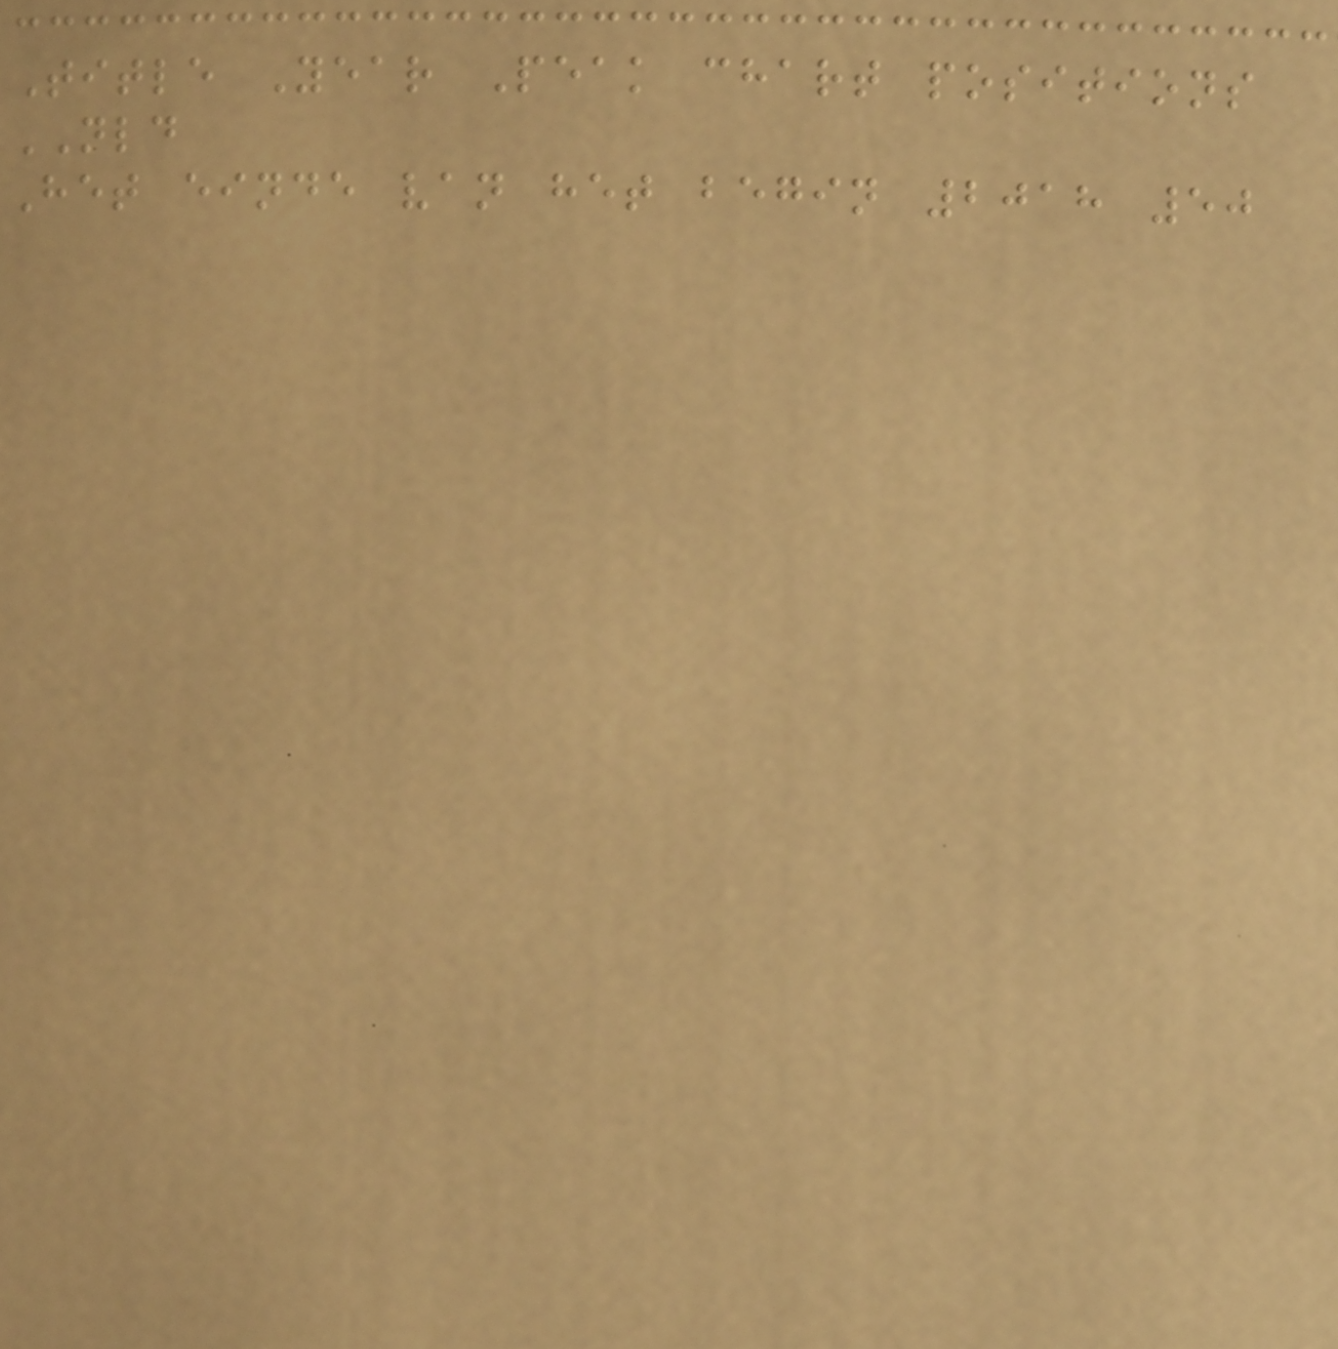Title Year Peak chart positions
NLD
Het einde van het begin 2018 50
